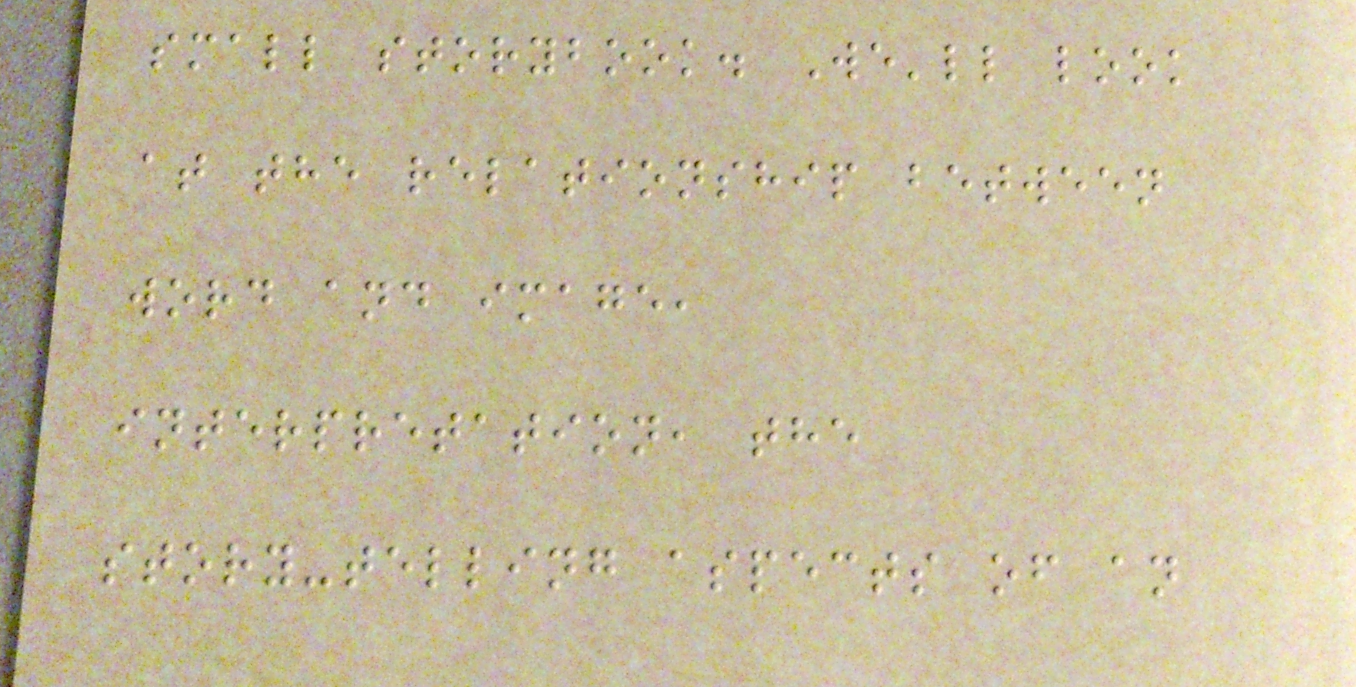small storybook. We'll look
at the relationship between
word and image,
interpretation, the
story-telling aspects of an
